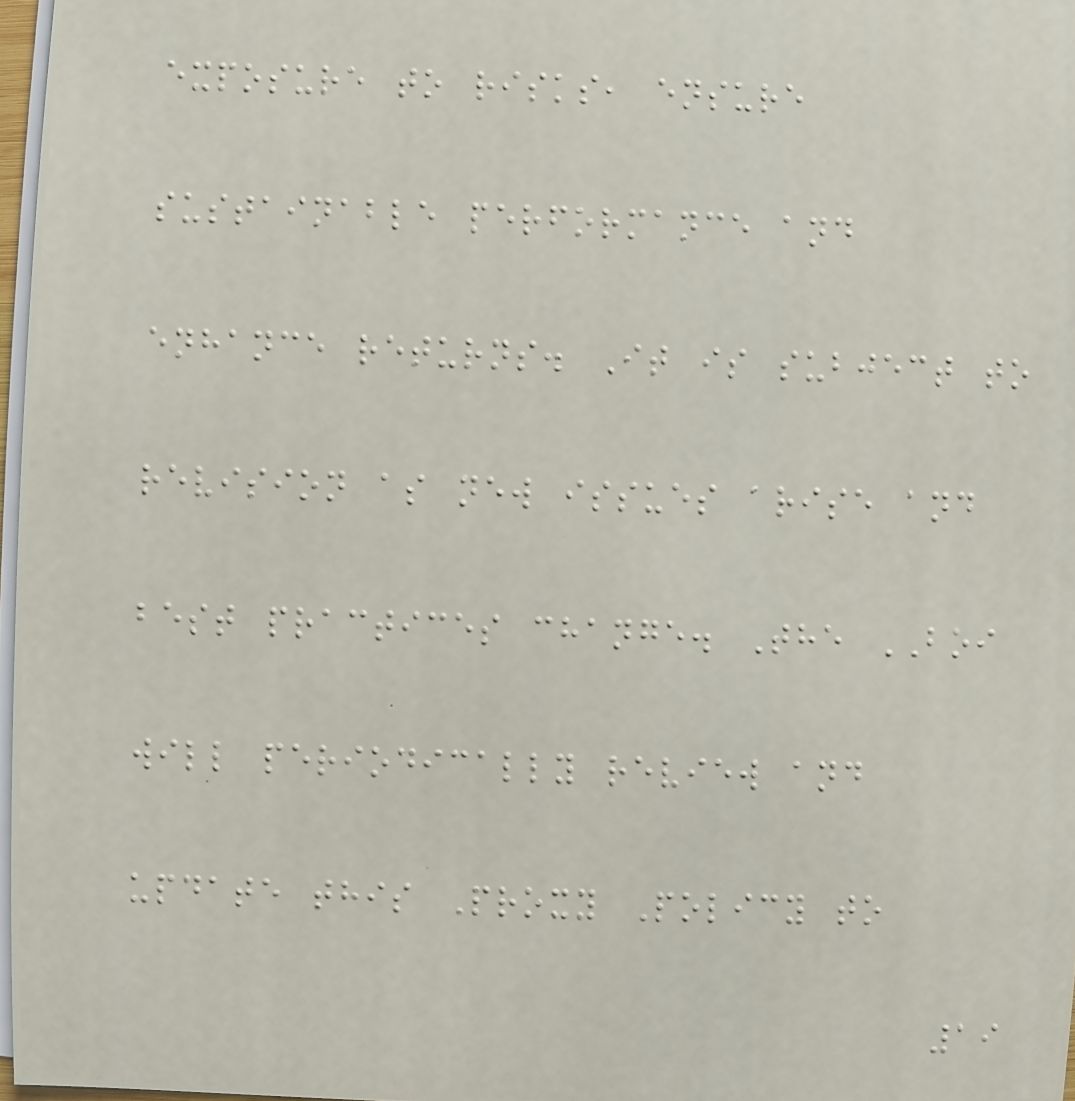exposure to risks, ensure
sustainable performance and
enhance returns. It is subject to
revision as new issues arise and
best practices change. The BOI
will periodically review and
update this Proxy Policy to
19
